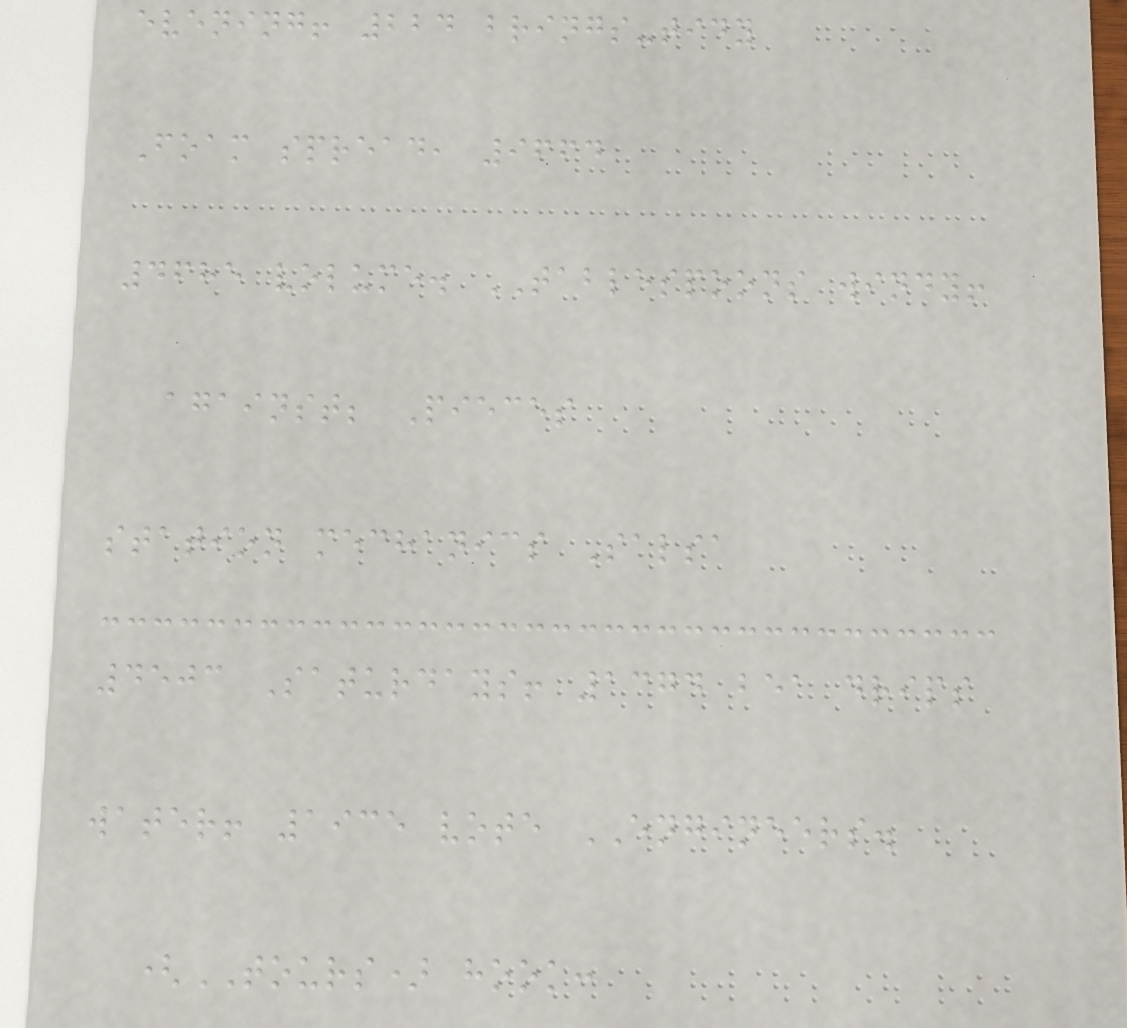evening! 224 brings-tidy
Foam spread, 9664
4685 volume. TABLESPOONS windy!
against; Pieces
station mechanics Salsa
4503 Saturdays! 1374 bea drips
water! 1935 vote ENGINEERS.
(TOURS) hook:
